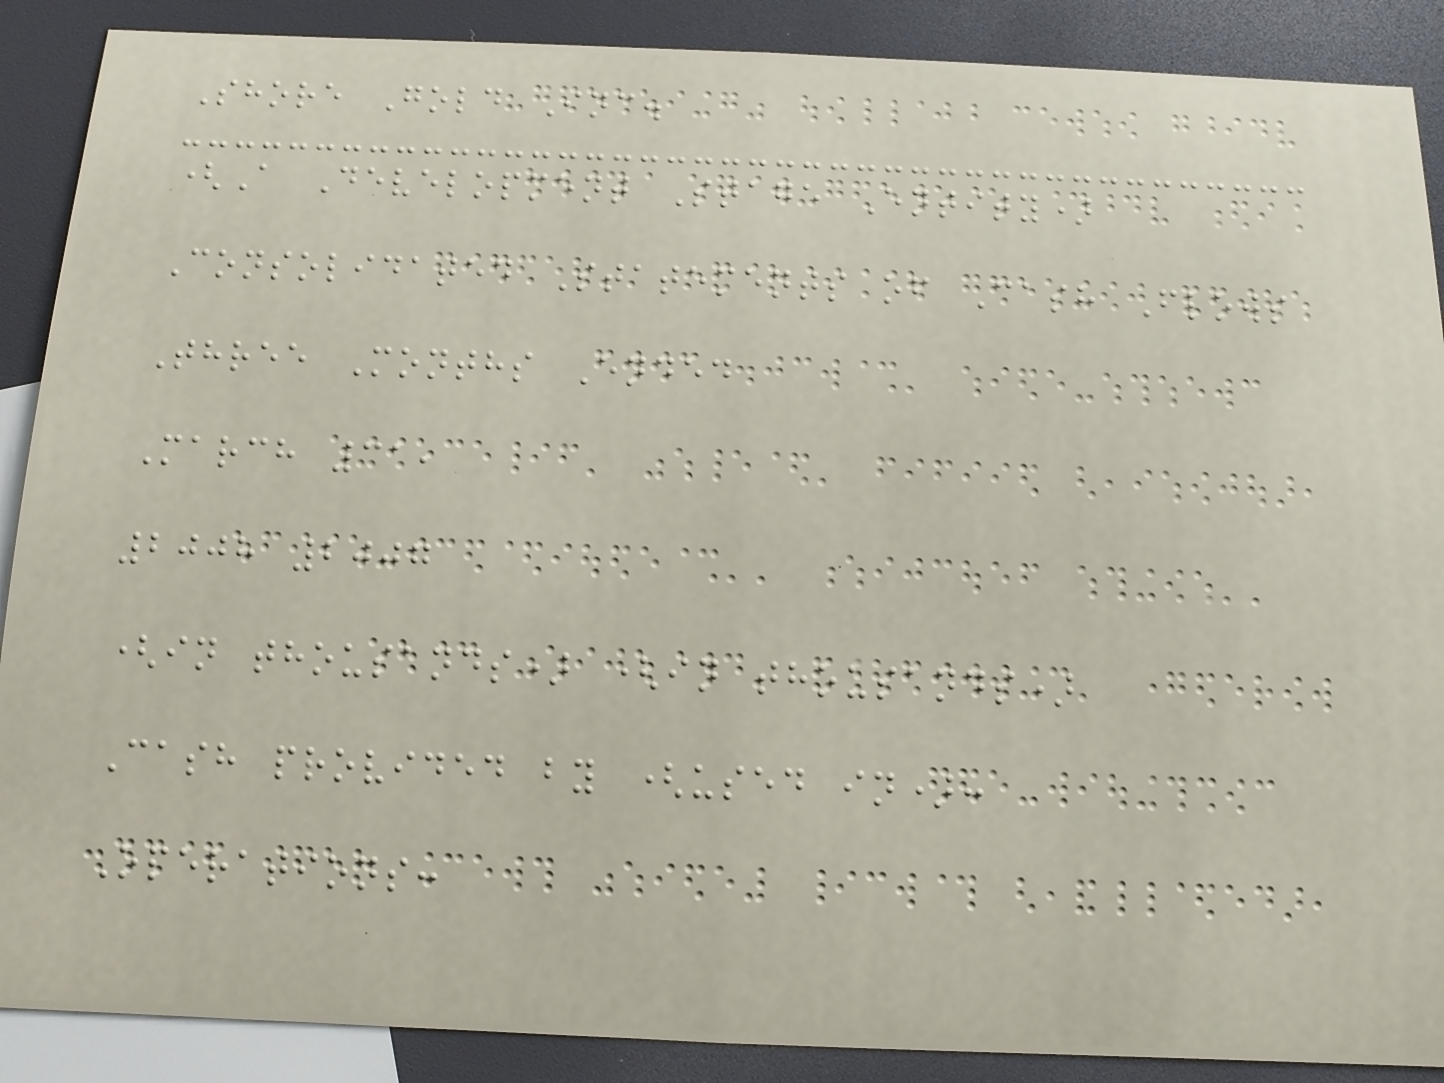Shore Gold Inc.
(A Development Stage Entity)
Consolidated Statements of Cash Flows
Three Months Ended
March 31,
2008 2007
(in thousands) (in thousands)
Cash provided by (used in):
Operations:
